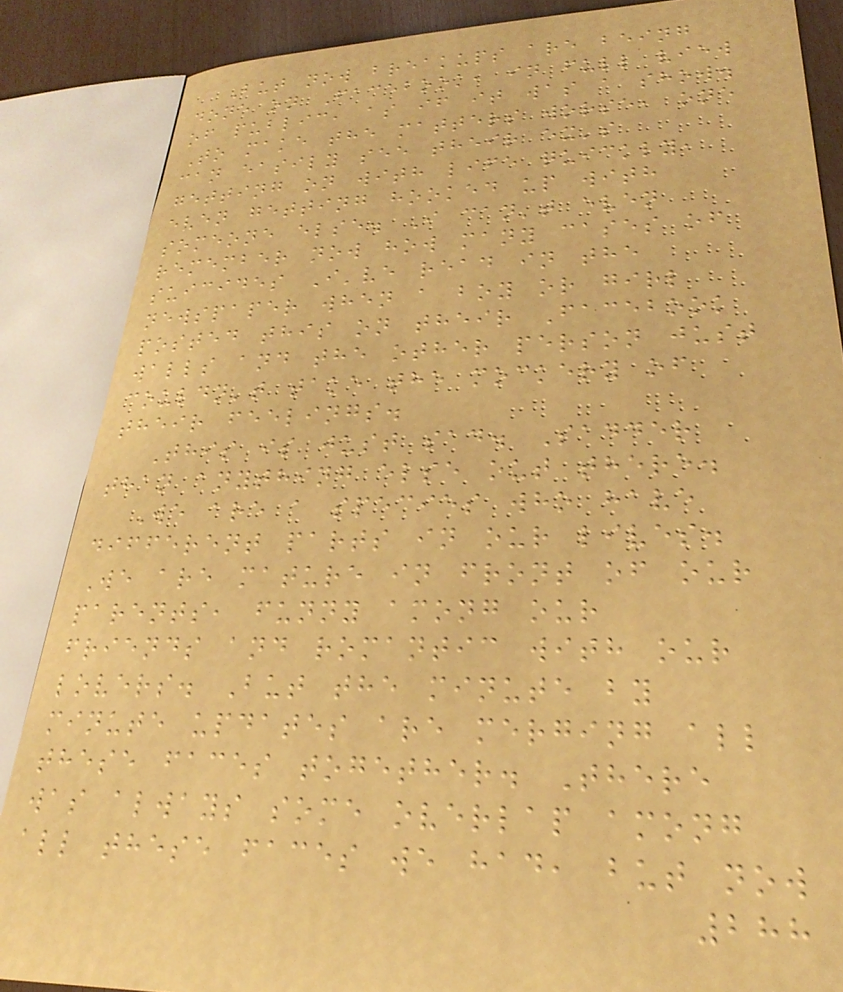But now breakups are being
done on Facebook, in full view
of public, as if it was a show.
To make the matters worse, one
can easily see their ex's
getting on with life quickly,
even getting hooked up with
someone else. I can't even
remember now how many cases of
suicides I've read in the
newspaper when a boy or girl
posted this on their Facebook
walls and the other person just
couldn't take the mockery of
their feelings.
This is just sad. Sadder
than anything else out there.
We are a species who have
different parts in our lives.
We are mature in front of our
parents, funny among our
friends and romantic with our
lovers. But the minute by
minute updates are merging all
these faces together. There
was always some overlap among
all these faces we had, but now
288
